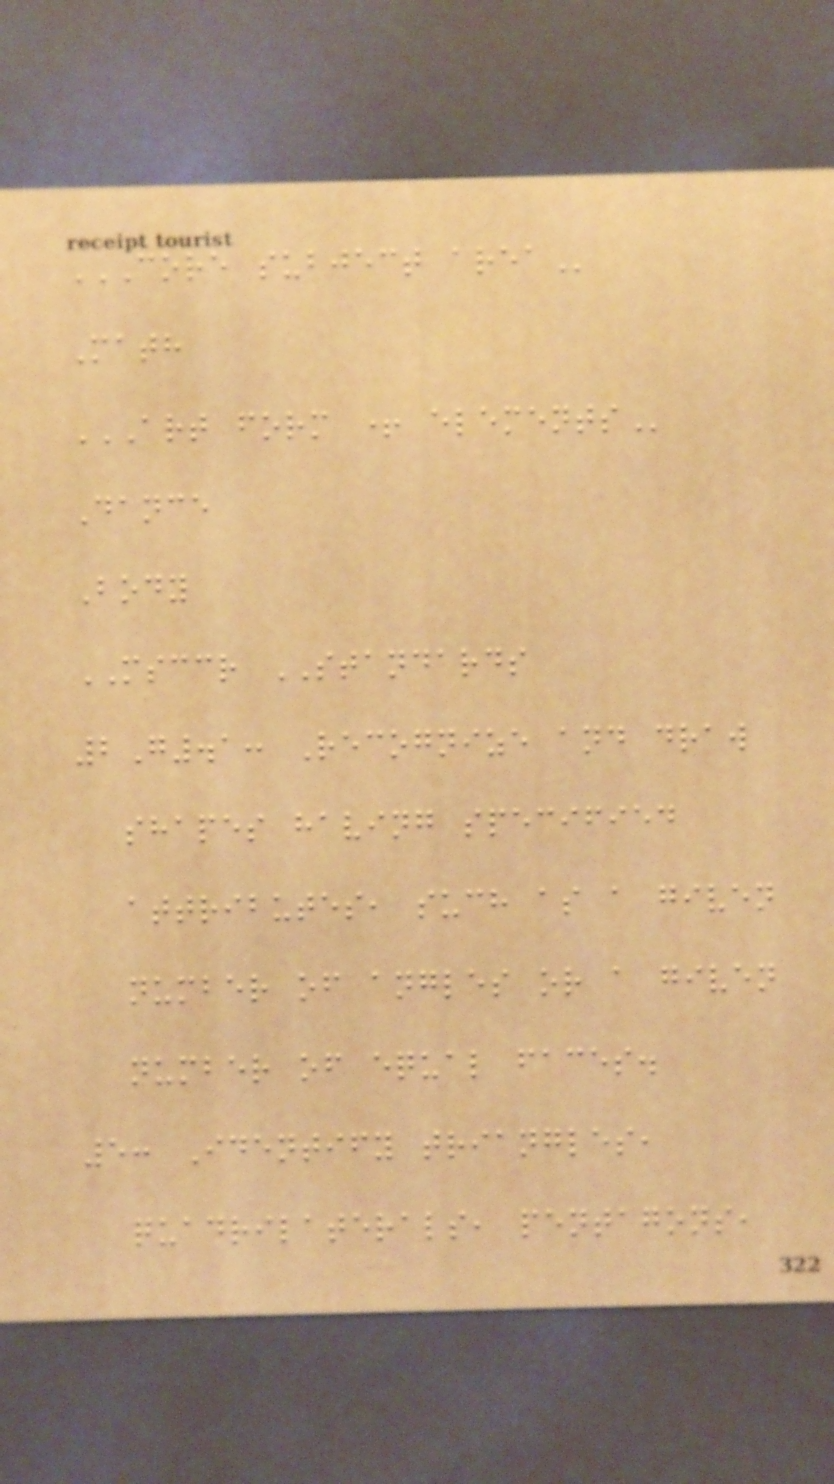CORE SUBJECT AREA
Math
ART FORM + ELEMENTS
Dance
Body
MSCCR STANDARDS
2G.1: Recognize and draw
shapes having specified
attributes, such as a given
number of angles or a given
number of equal faces.
5: Identify triangles,
quadrilaterals, pentagons,
